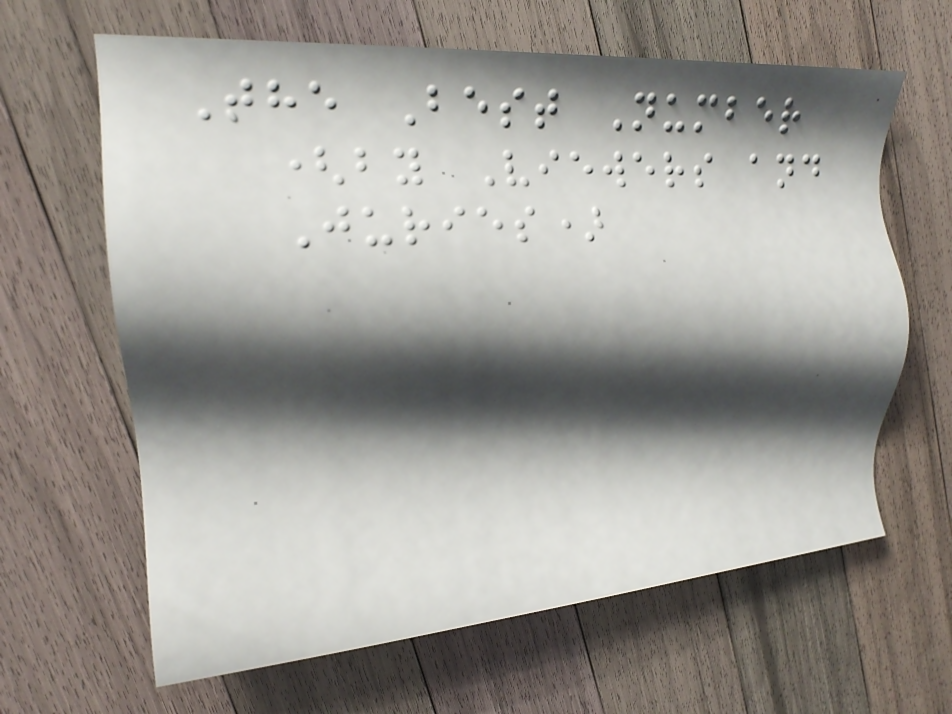The Best Number
(by Viewers and
Juries)
